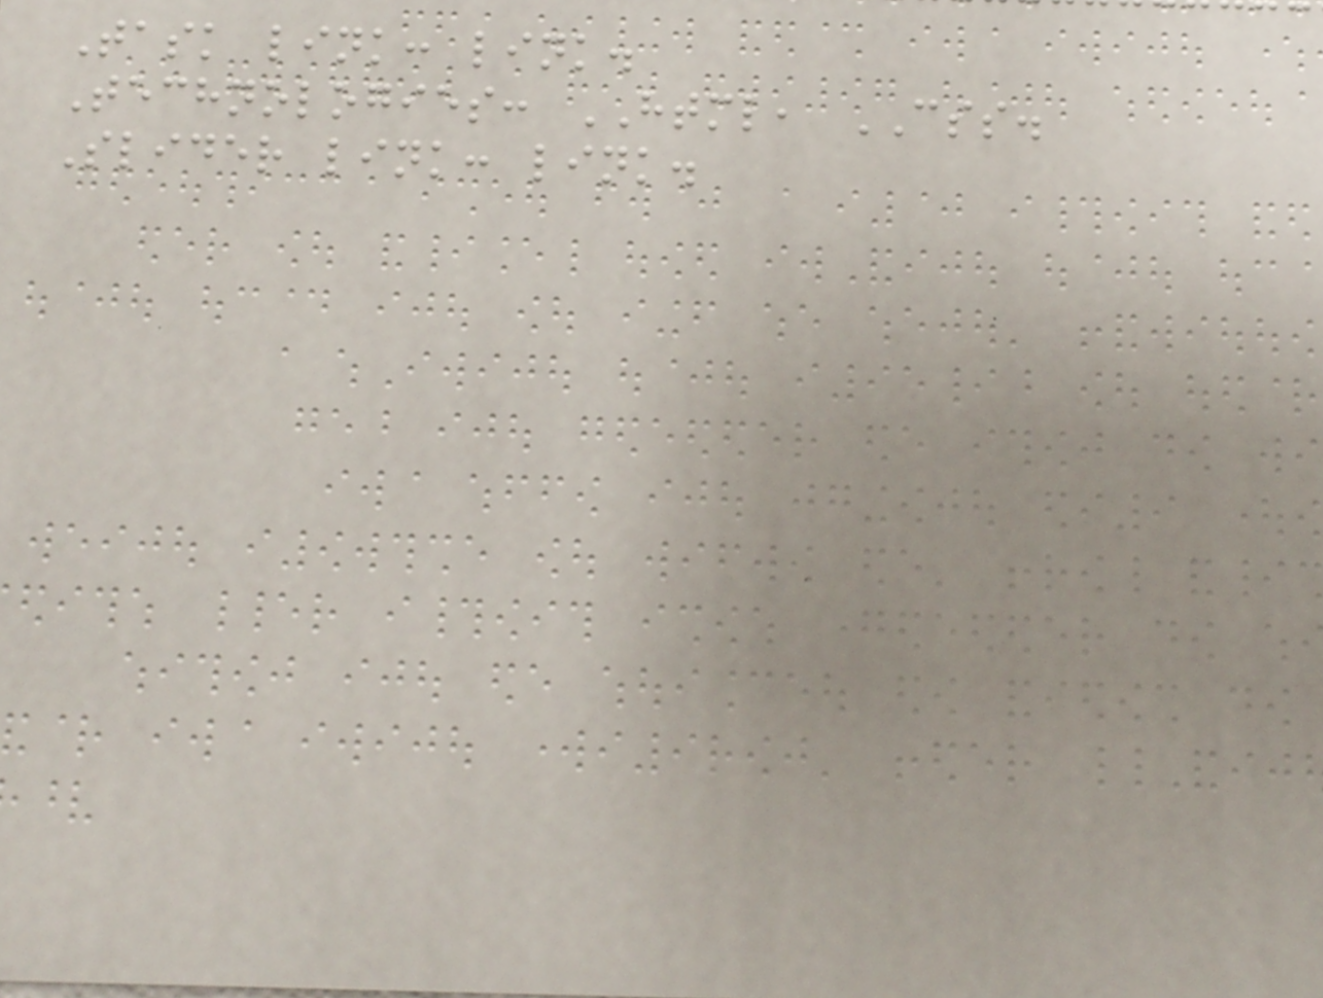Task link: link.
Technologies: HTML, CSS.
Slider link: link.
